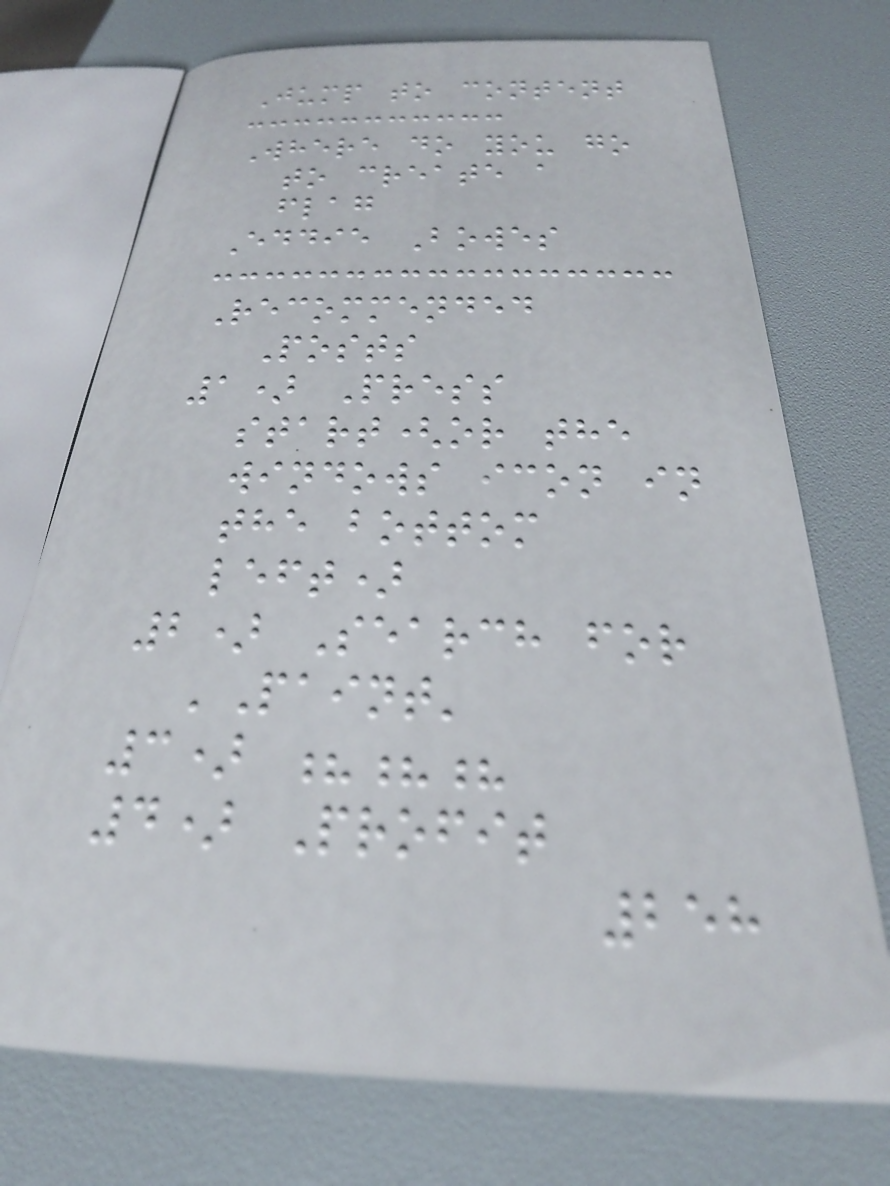Jump to content
Where do you go
to create a
flag
Eddie Bowes
Recommended
Posts
1) Press
start(or the
windows icon in
the bottom
left)
2) Search for
'Paint'
3) ???
4) Profit
258
